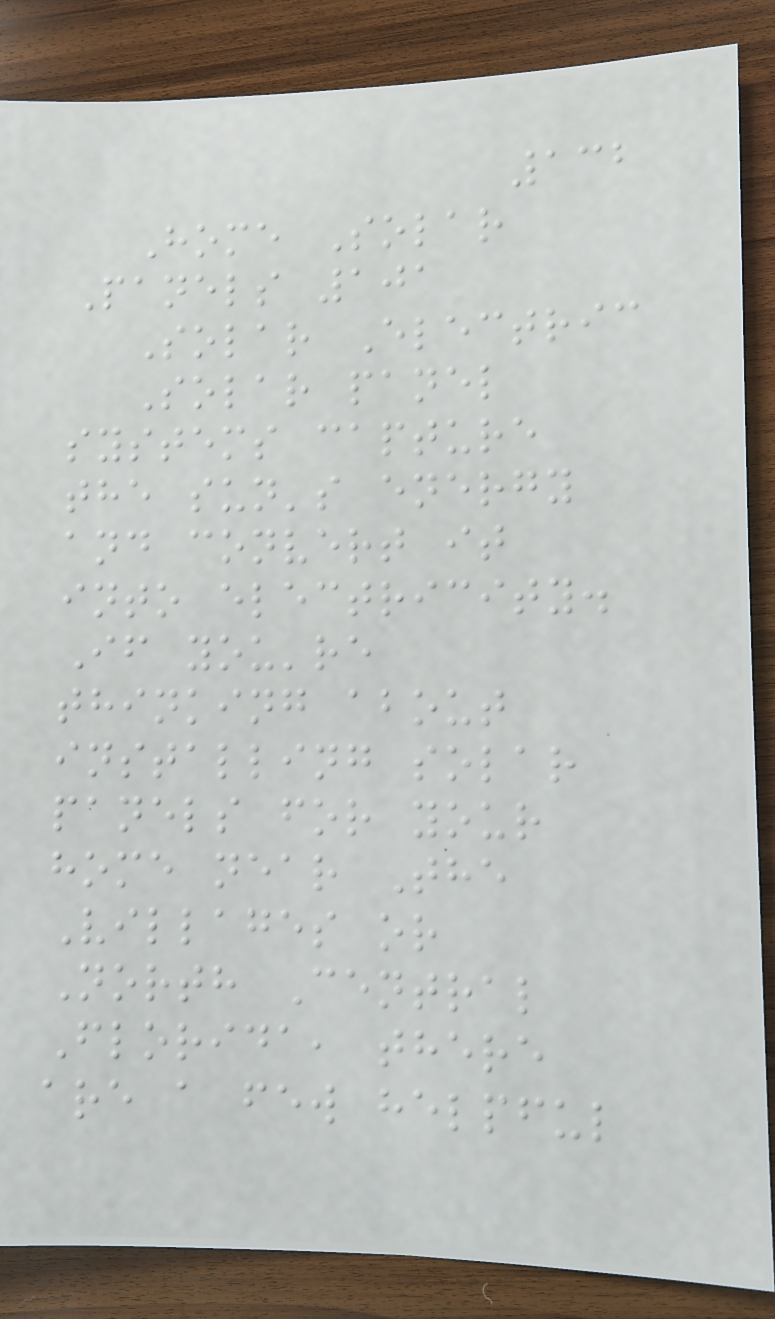132
Home Solar
Panels 101
Solar Electric
Solar panel
systems capture
the sun's energy
and convert it
into electricity.
If you're
thinking about
installing solar
panels for your
home near The
Villages or
North Central
Florida, there
are a few helpful
